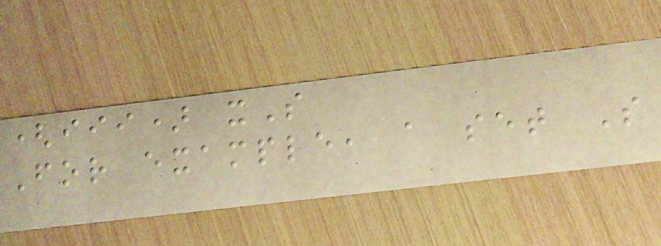(iii) xS
For example, a set S
